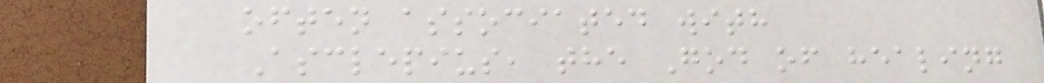often associated with
Asclepius, the God of healing
